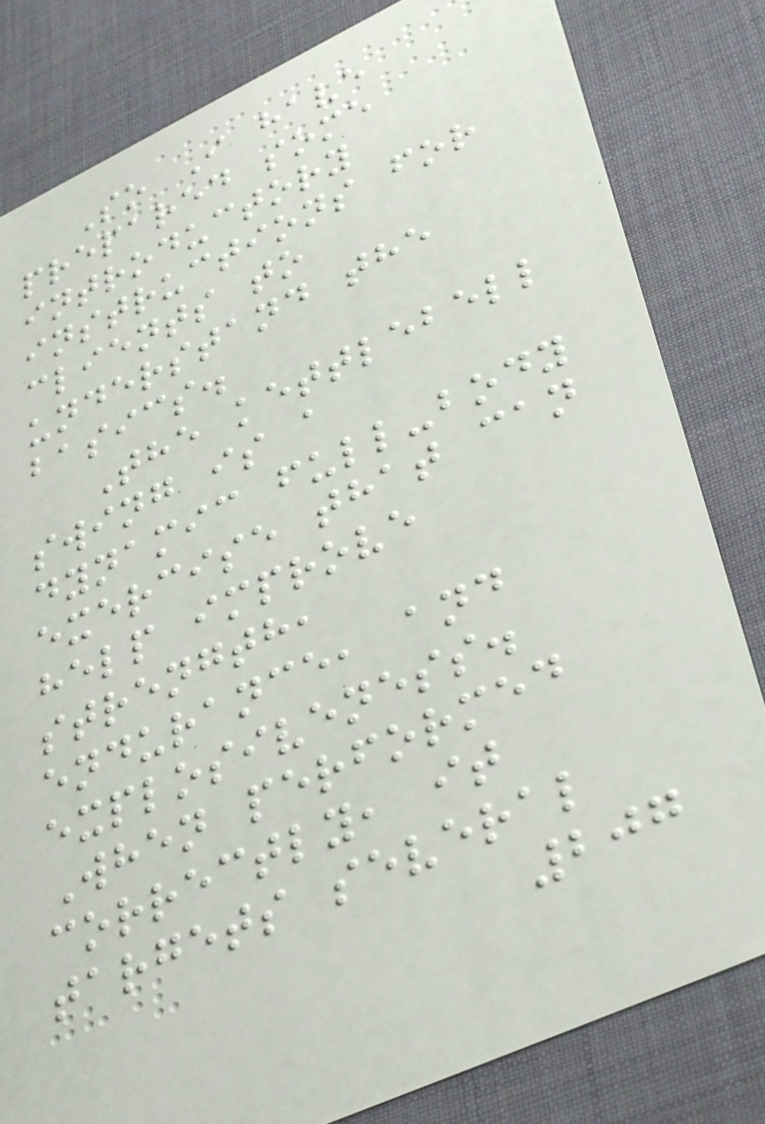So I have
prepared some
introductory
instructions for
clients to
understand the
basics.
The kettlebell
swing is a
dynamic full-body
exercise that can
help improve
strength,
endurance, and
explosiveness.
When performed
correctly, it
targets several
207
